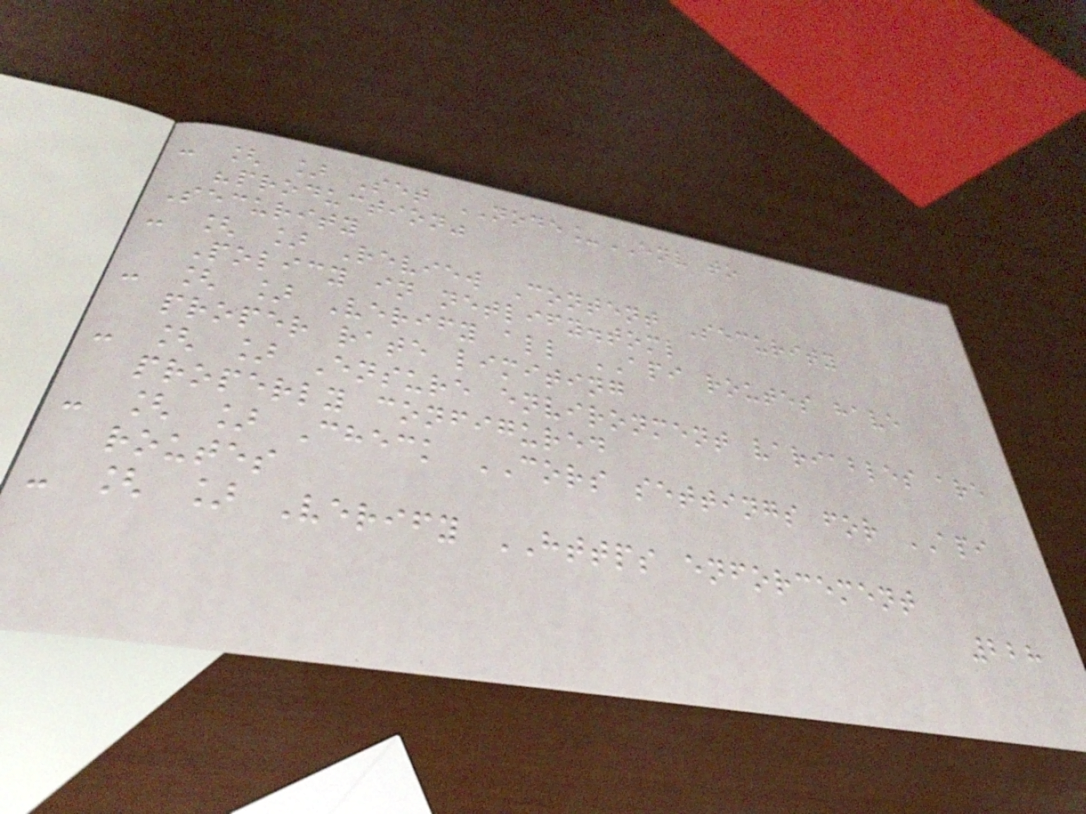- [ ] Set NODE_ENV to
"production"
Security
- [ ] Review Content Security
Policy in netlify.toml
- [ ] Verify all API routes have
proper rate limiting
- [ ] Ensure environment variables are
properly configured
- [ ] Check CORS settings for API
routes
- [ ] Verify HTTPS enforcement
228
